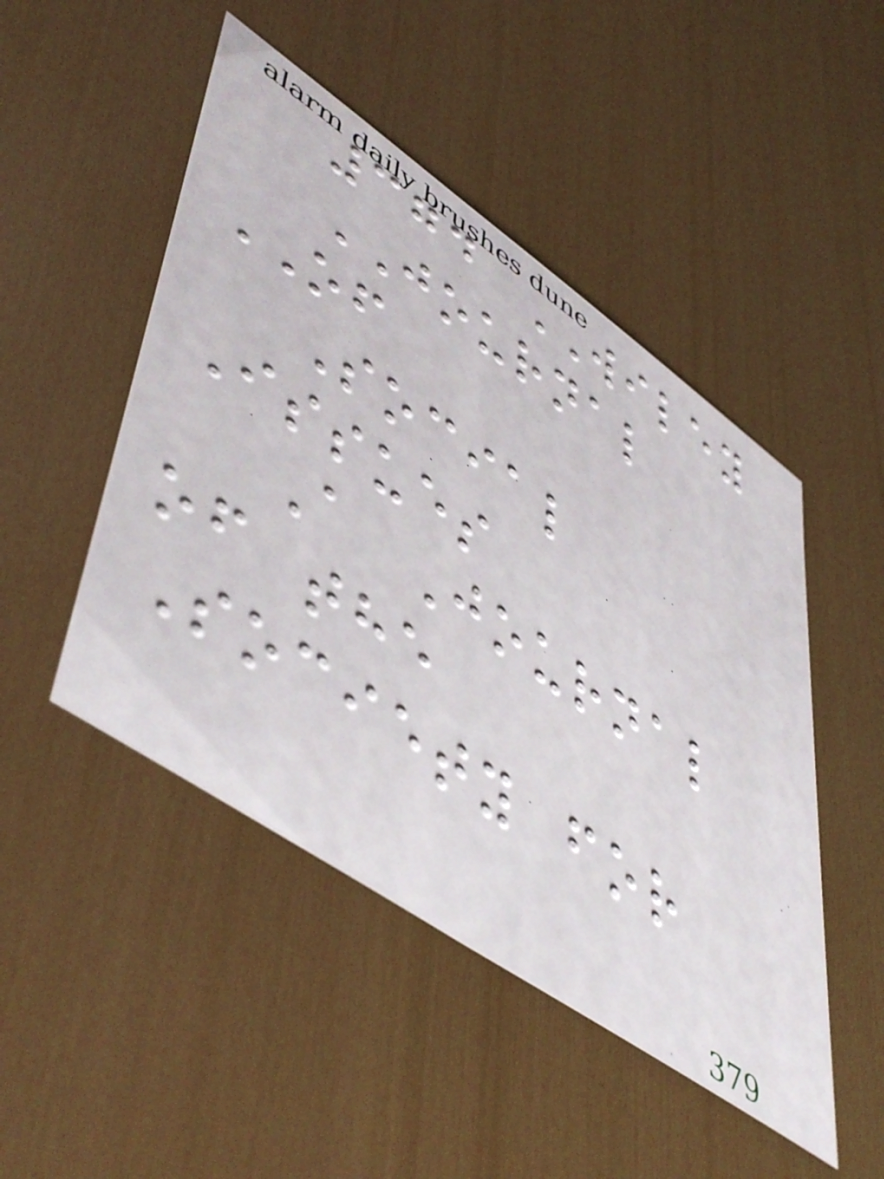374 WILEY
JOURNAL
OF
Social
Issues
A Journal
of the
Society for
